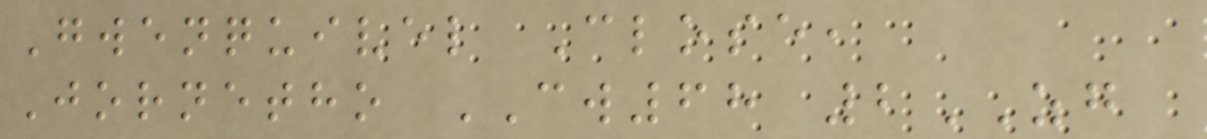Gwenquivel Close,
Jornetho CW68 2ZG
